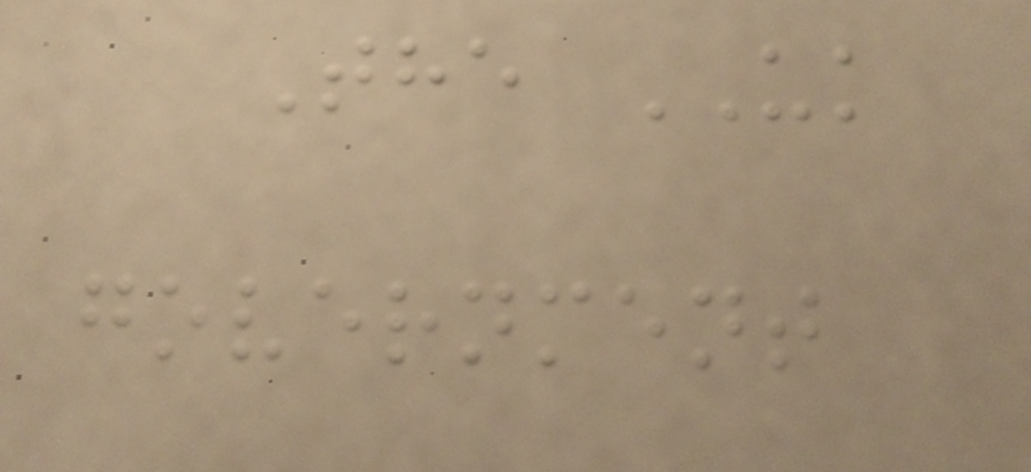The UK
government
